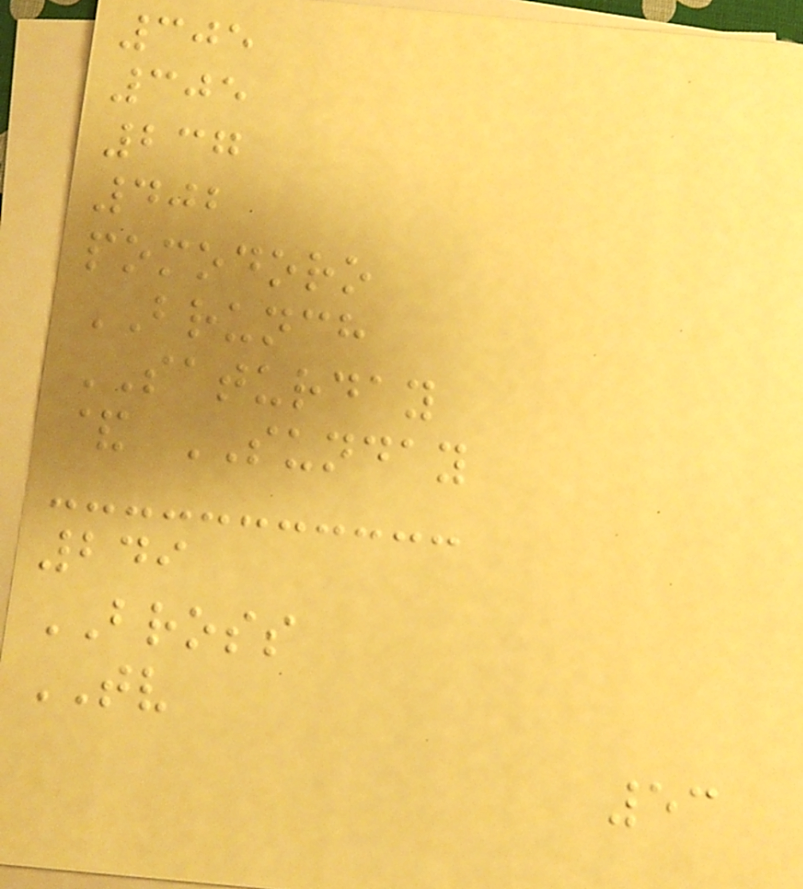305
305
237
402
pomodoro
BRUNCH
SATURDAY
& SUNDAY
249
BROSS
TV
53
